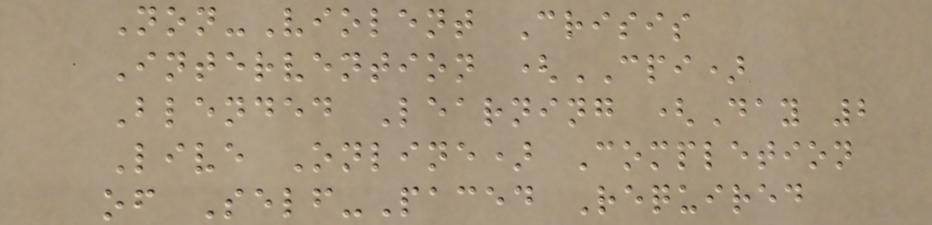Non-Violent Crisis
Intervention (CPI)
Blended Learning (Day 2
Live Online) Completion
of Self-Paced Required
